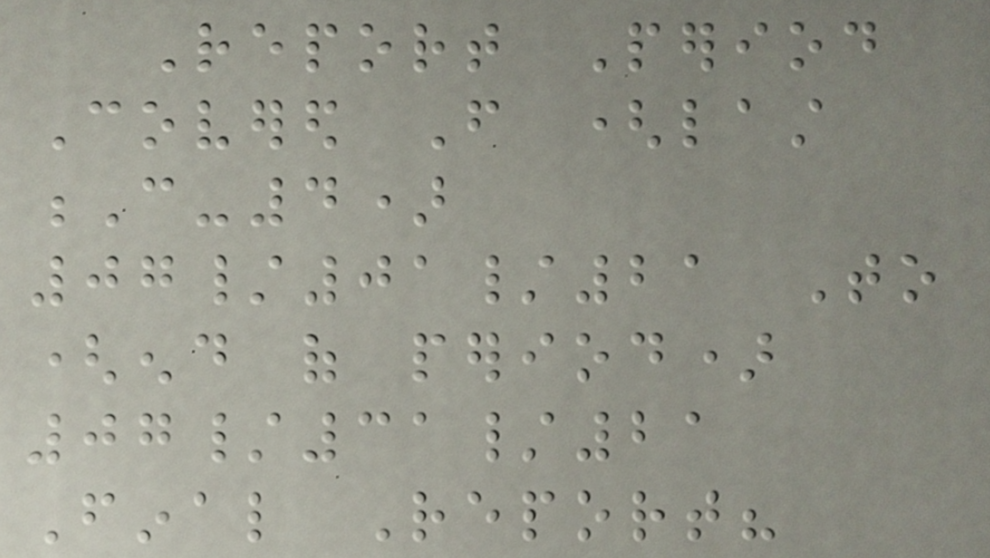Report Period
Covered From (last
C-4)
07/01/21 To
(end of period)
07/31/21
Final Report?
